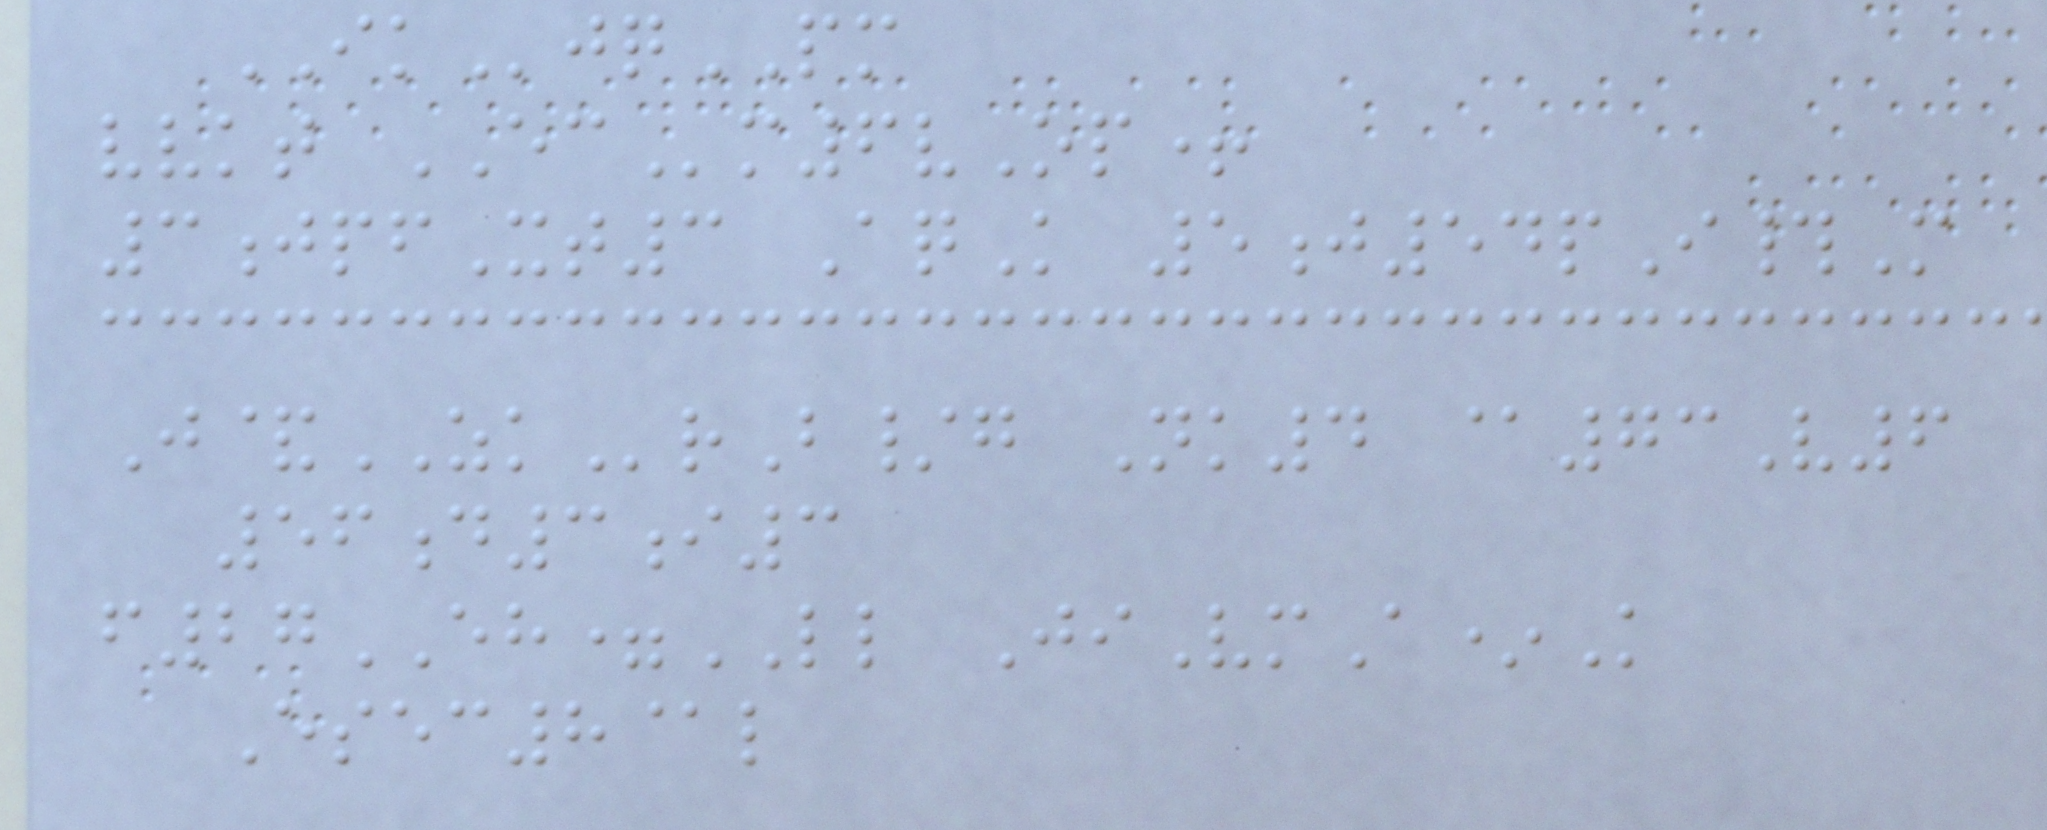IKjqPM
vvkt ECm6vOp+
3jpfXt3 AqK 5j54pI#M
J&ZKrB/g Nk4 @73V6
56d3i3
f27EH=LL JiVmA*K
Esec8@l
